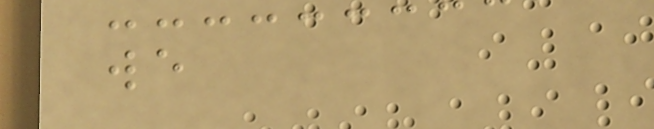we
